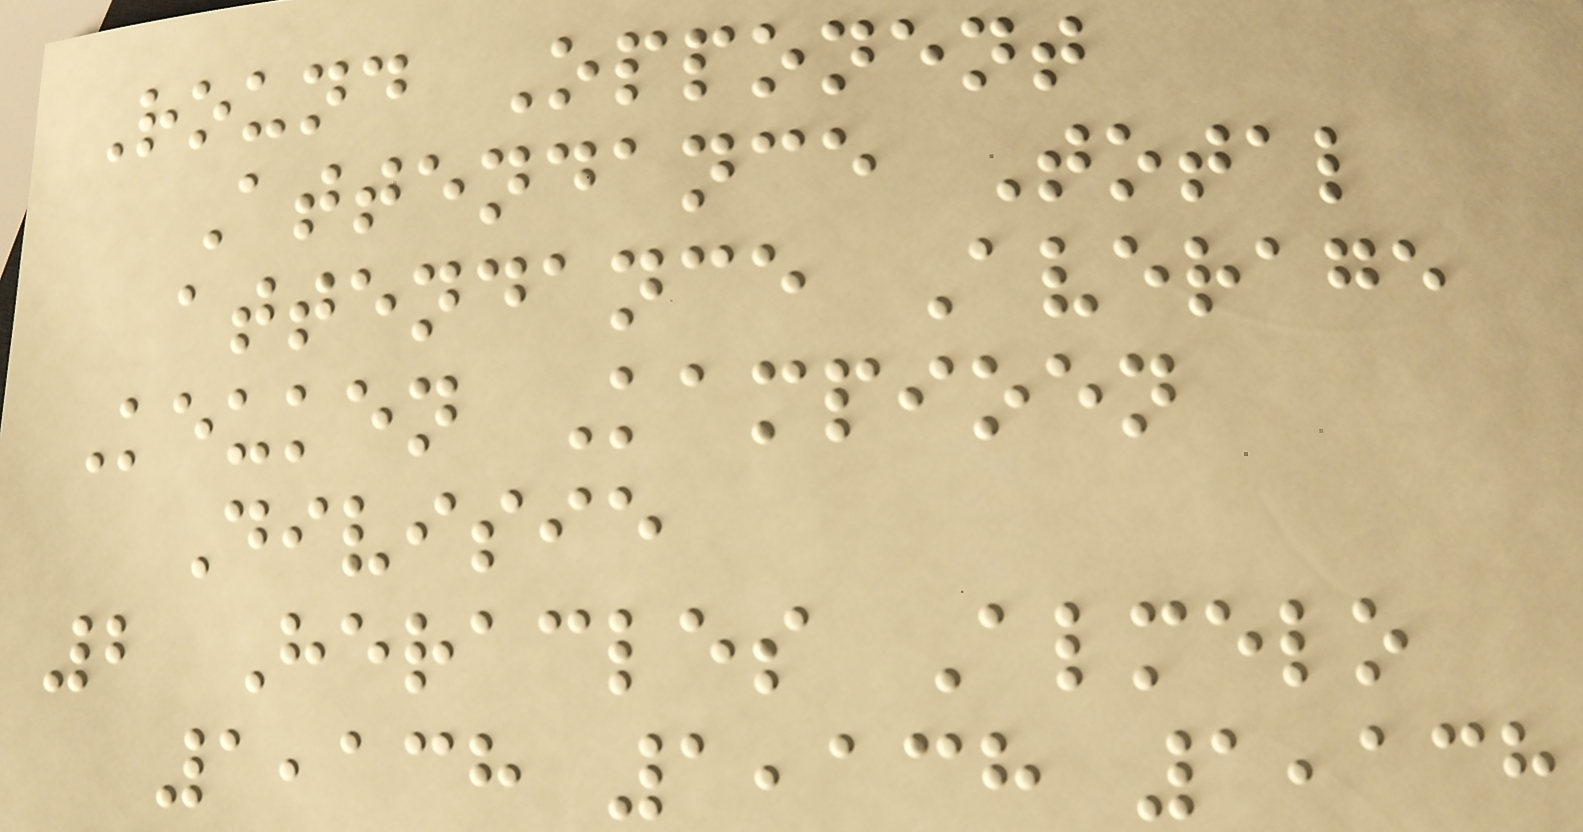Round Opponent
Attendance Total
attendance Average
Keuken Kampioen
Divisie
2 Heracles Almelo
1,138 1,138 1,138
